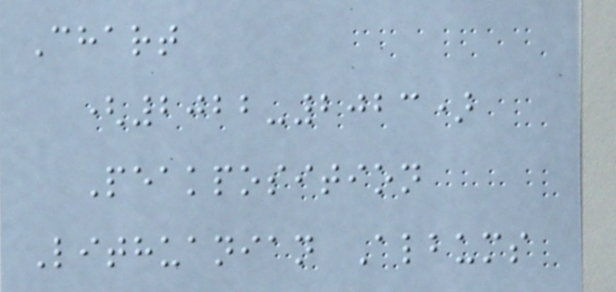Chart
(2022-2023)
Peakposition
Lithuanian Albums
